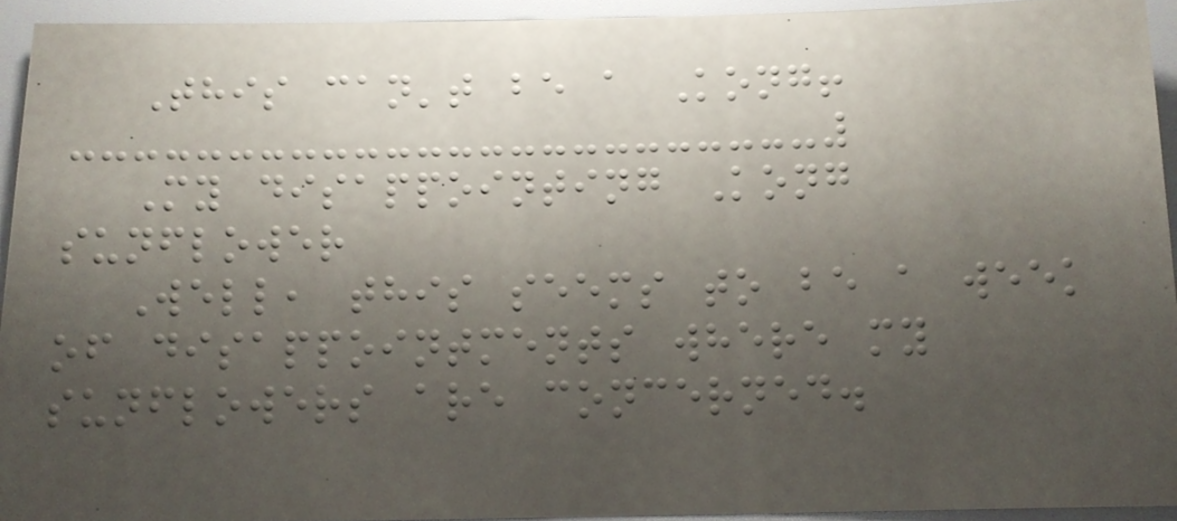This can't be a Kong!
My disappointing Kong
sunflower
Well, this seems to be a week
of disappointments where my
sunflowers are concerned.
